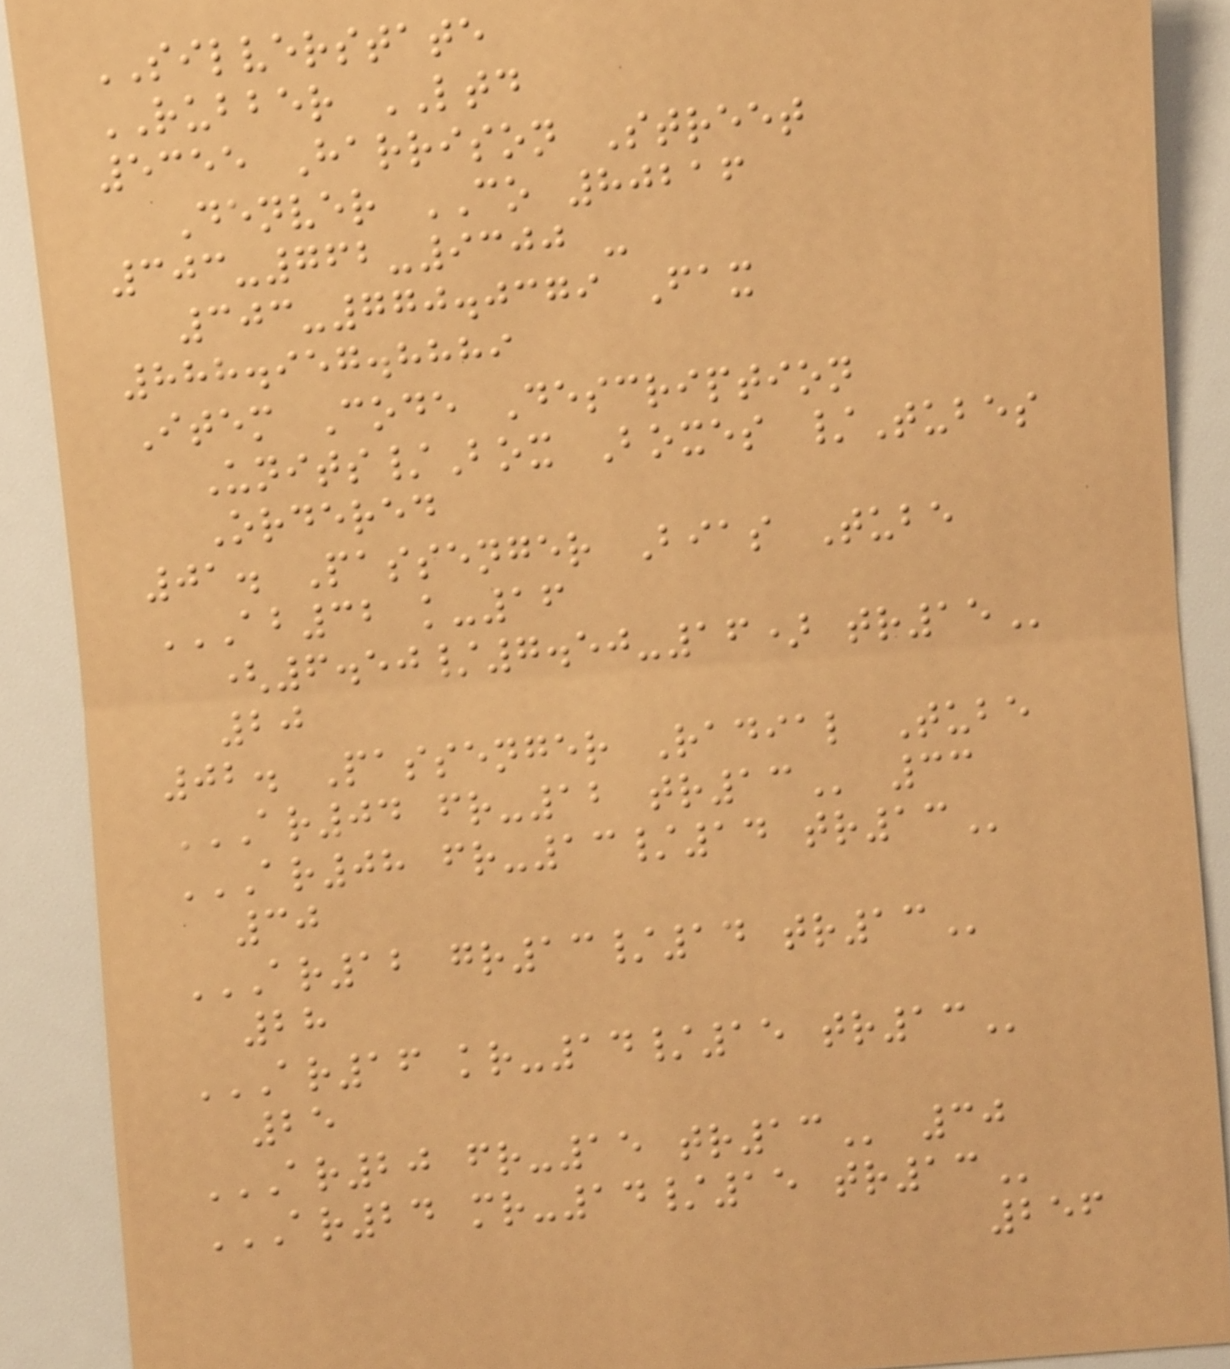SILVERSTATE
RUBBER LTD
5355 Harrison Street
Denver CO 80216
303-762-9300 -
303-770.0379 Fax
888.957.8889
Item Code Description
Units/Box Boxes /Tubes
Ordered
01. Passenger Bias Tube
AB32 K-16
(6.50/7.50-16) TR15
20
02. Passenger Radial Tube
AR04 FR-12 TR13 33
AR08 FR-13/14 TR13
30
AR12 GR13/14 TR13
28
AR16 KR-14/15 TR13
25
AR20 FR-15 TR13 30
AR24 MR-14/15 TR13
256
